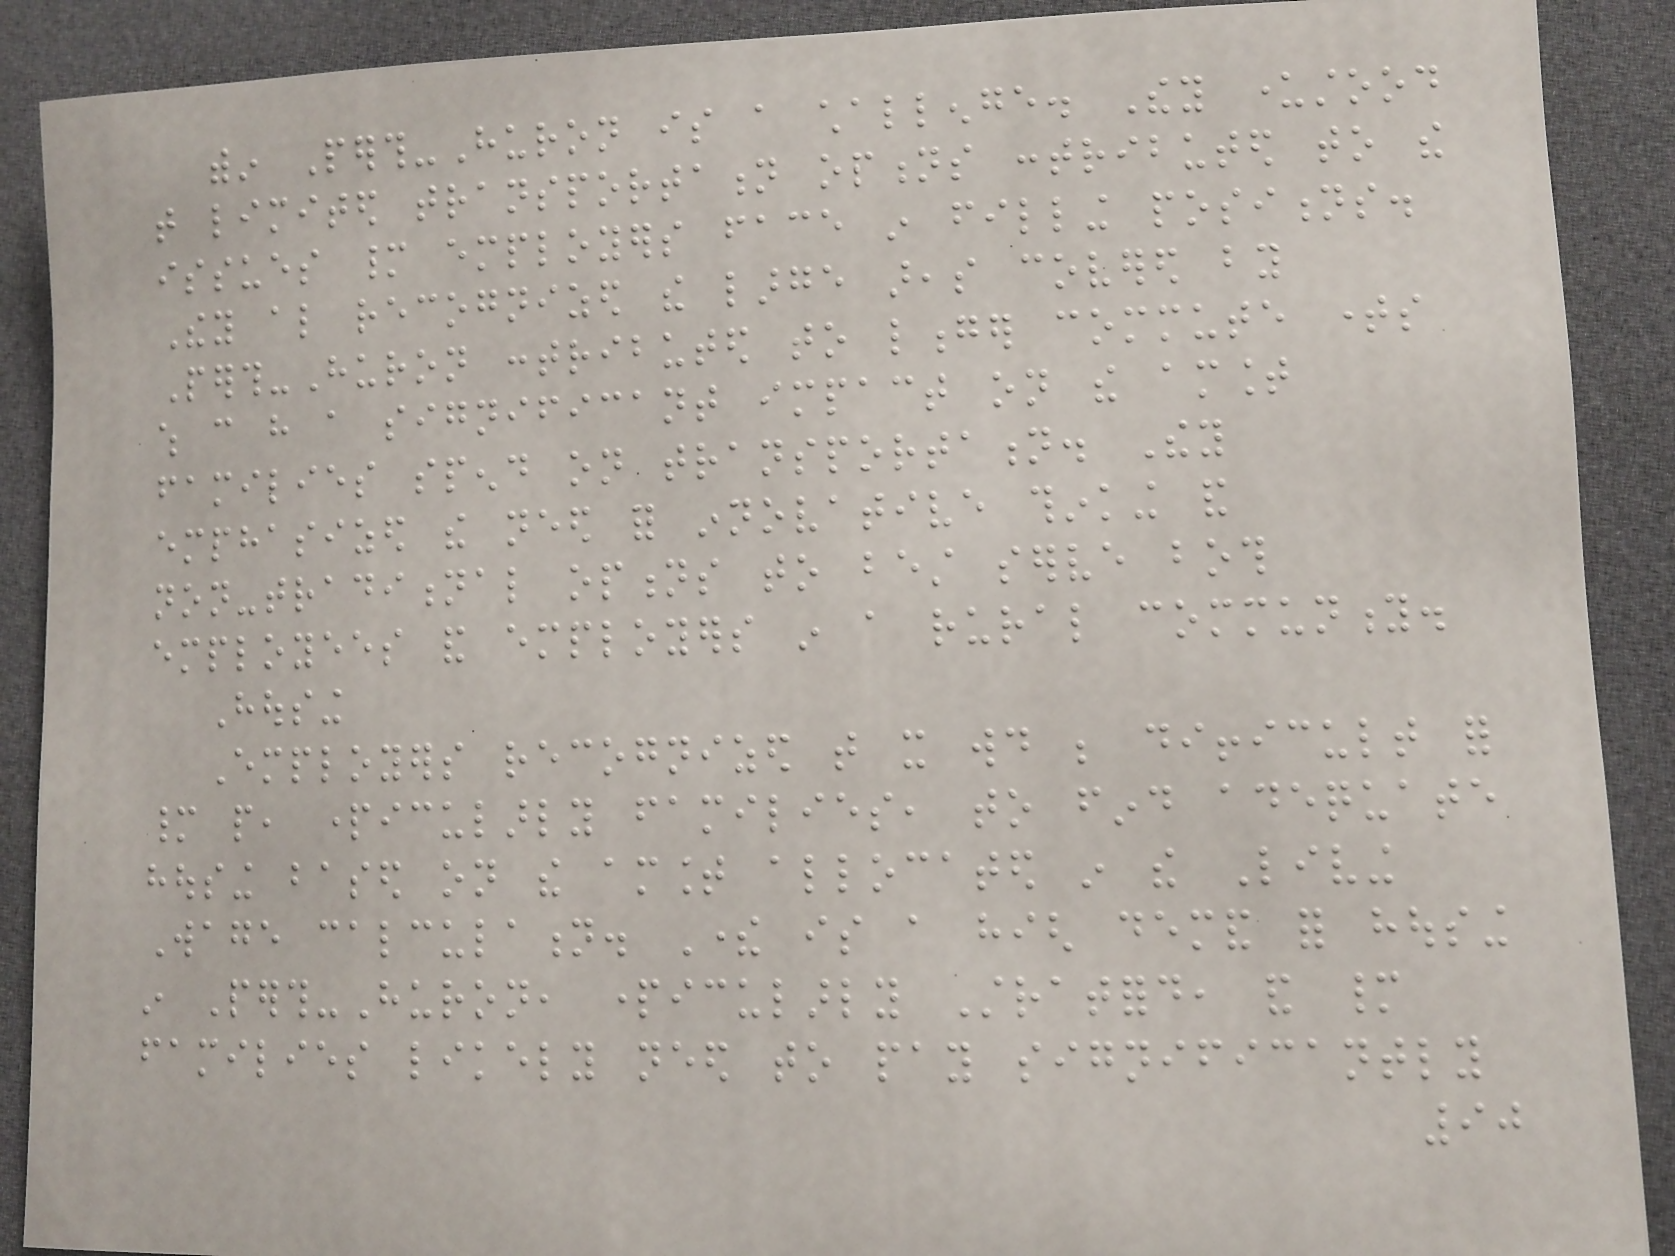within Perth-Huron is a challenge. They understood
that limited transportation options contributed to the
issues many employers face in filling positions.
They also recognized the large areas covered by
Perth-Huron contributed to longer commute times
which can have a significant impact on the amount
families spend on transportation. They
emphasized the need for innovative thinking and
non-traditional options to best serve both
employees and employers in a rural community.
Housing
Employers recognized that it would be difficult for
many people, particularly families, to find adequate
housing based on the amount allocated in the Living
Wage calculation. There is a high demand for housing
in Perth-Huron, particularly Stratford, and many
families likely need to pay significantly
90
